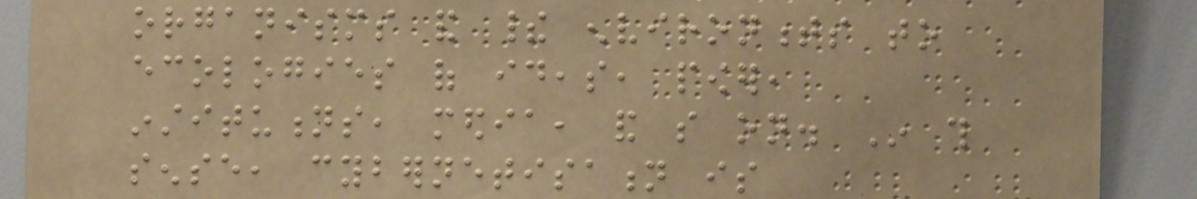organisms and their environments to
ecologies of ideas, power,
institutions, media, and so on. In this
sense, cybernetisation is
